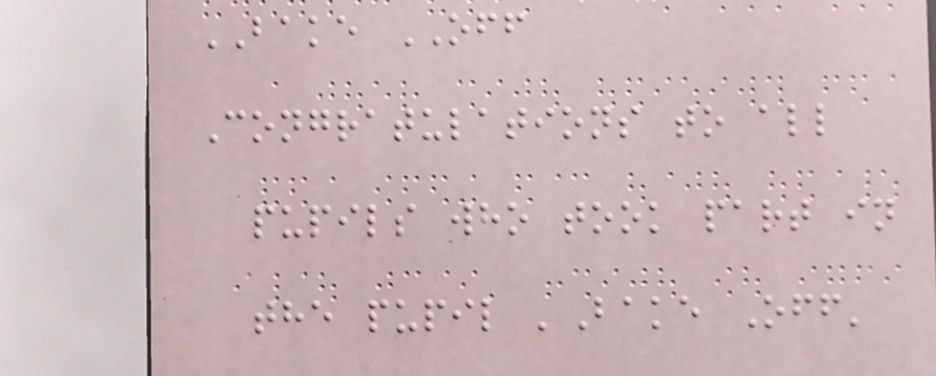BAKE OFF
Congratulations to all
pupils who took part in
the pupil 'Bake Off'
